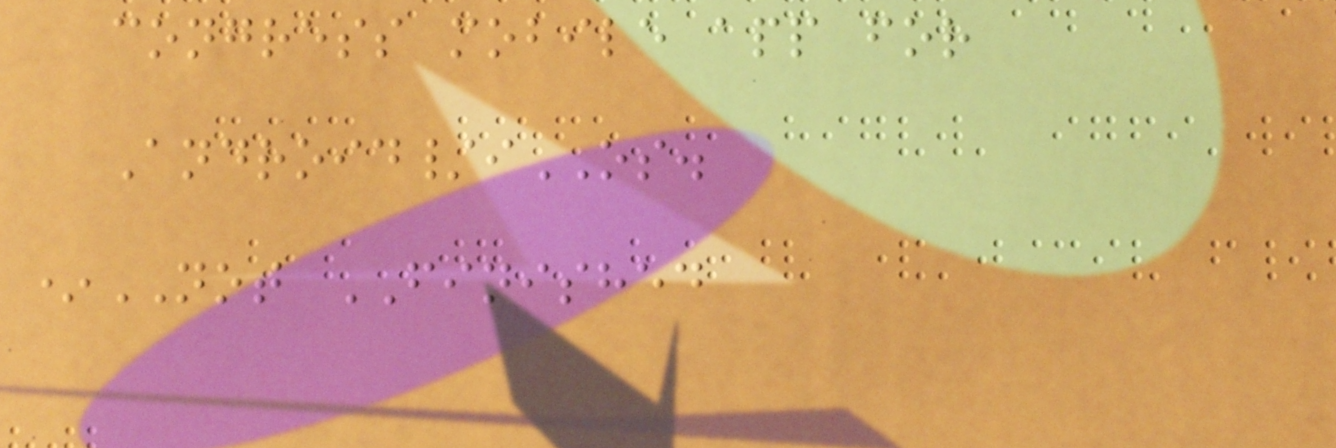congress mobile app for
Android/iOS.
*NOT FINISHED
